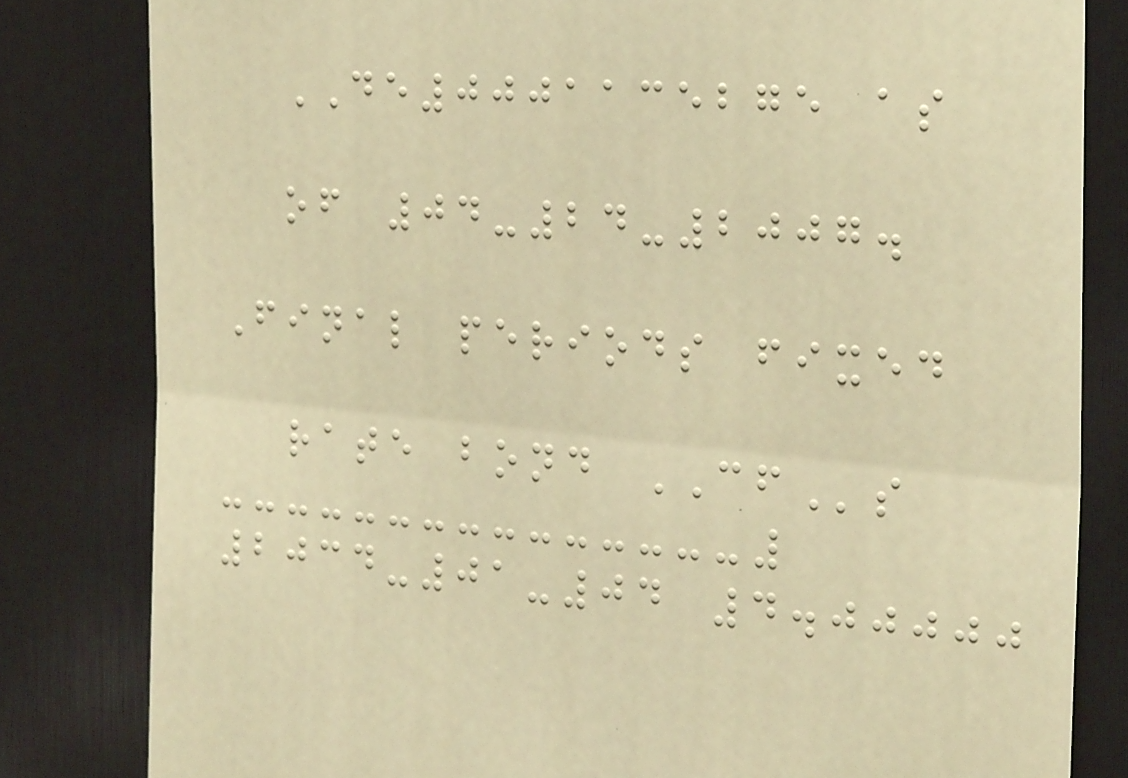DE0001135275 as
of 04-24-2007.
Final periods fixed
rate bond CFs
2034-01-04 4.00000
